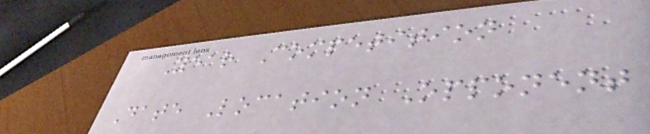Year Competition
Date Location Opponent
